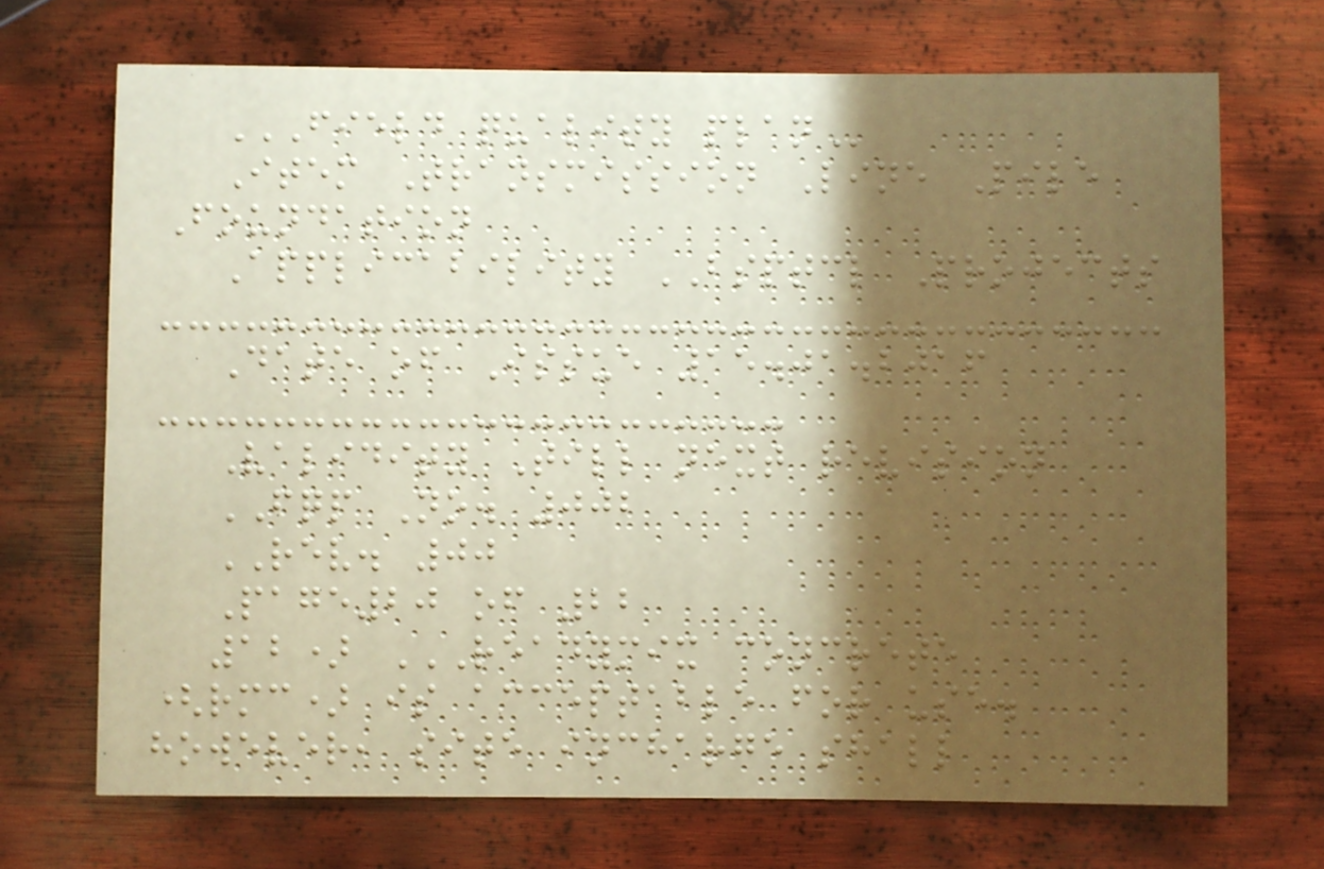FIELD QUALITY PLAN
Item Transmission Line Pile
Foundation
Applicability BSPTCL Projects
Date of Issue 15.01.2016
Validity Till next revision
FQP No. 002
REV. 00
Page20 of 22
12) READYMIX CONCRETE
(RMC) IS ACCEPTABLE FOR USE.
HOWEVER, SITE INCHARGE SHALL
